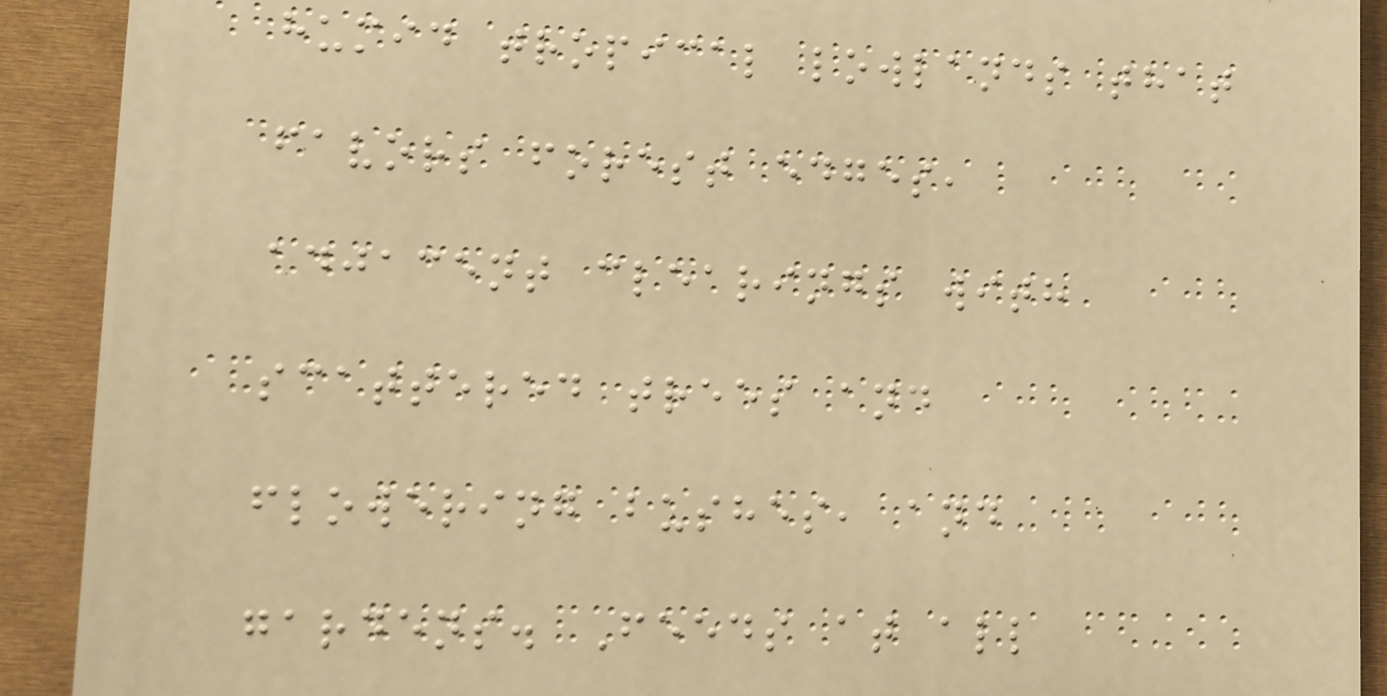humid tropical lowlands that
favors forest edges,
adjacent clearings with
scattered trees and
flowering bushes, and
gardens. Feeds at all
